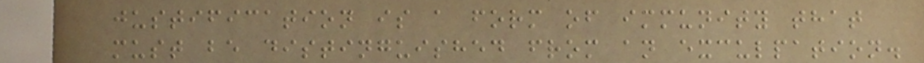justification is a form of immunity that
must be distinguished from an exculpation.
